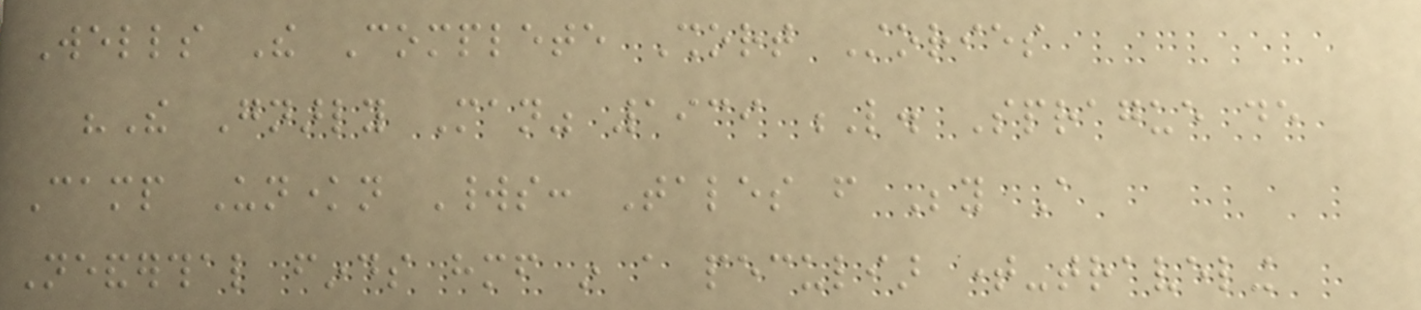Wells The Complete Short Stories
"The Gnarly Man" 1939 L. Sprague de
Camp Unknown Worlds: Tales from Beyond A
Neanderthal finds himself in a peculiar time-traveling
